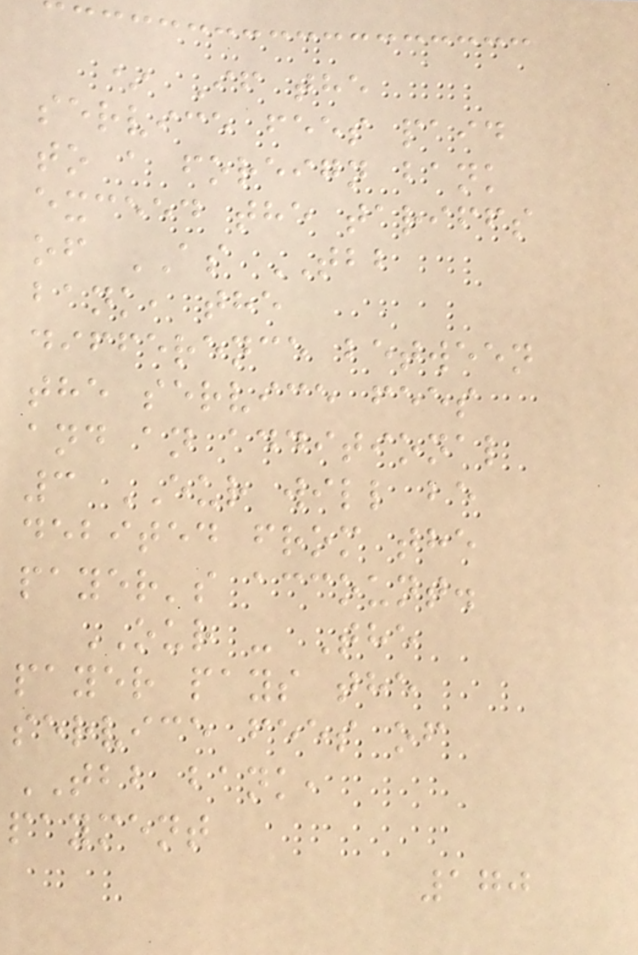* If the
service fees paid
to a foreign bank
exceed the tariffs
of AS TBB
bank, the
difference between
the service fees
and an additional
3 EUR will be
debited from the
payer's account.
OUR - The
payer pays the
service fees of
TBB bank,
payment
170
